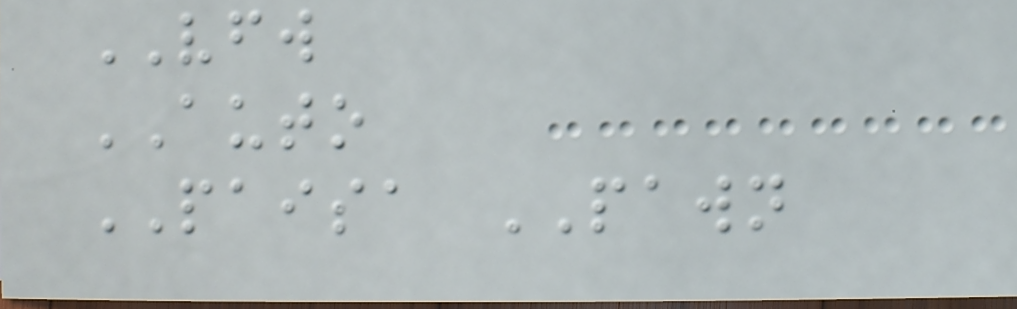VFW
AUTO
PAISA PAWN
